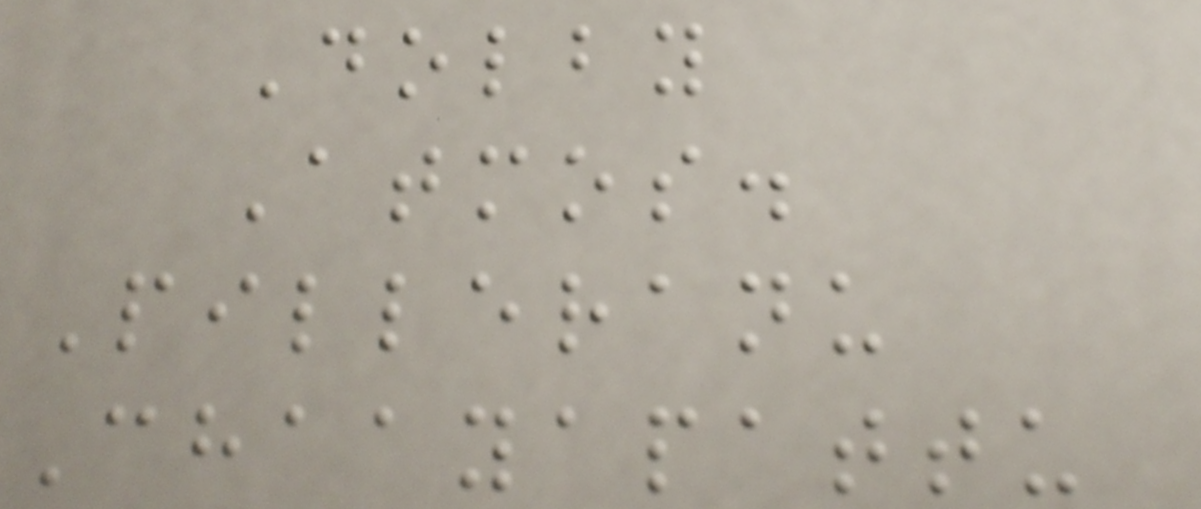Dolby
Atmos.
Pilleranu
Chaayapattu
